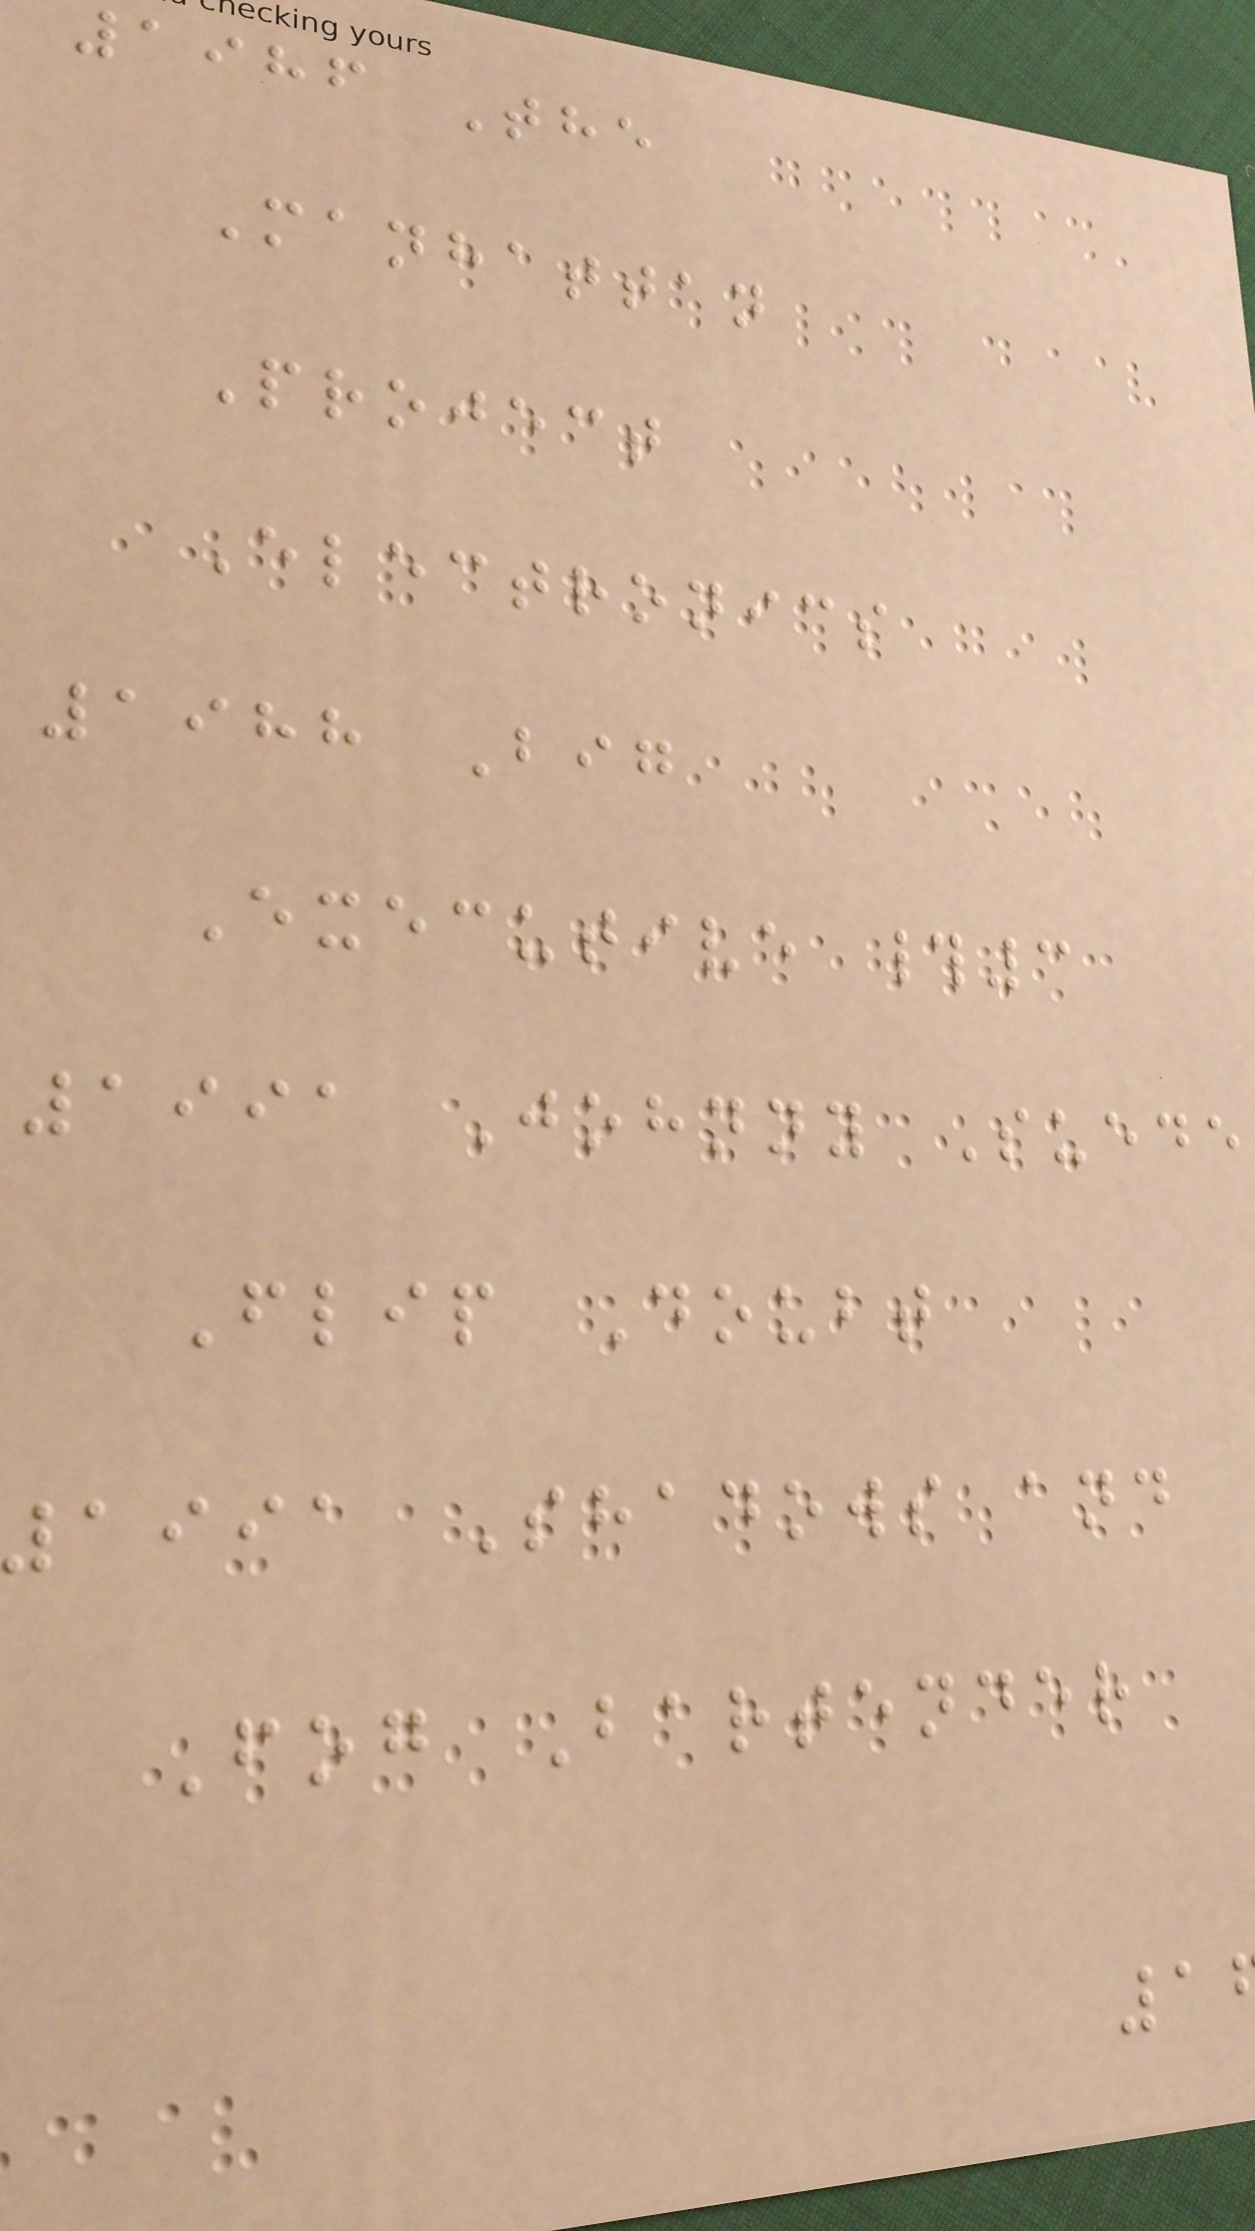1986 The
Manhattan
Project
Electronics
1988 Big
Executive #3
1991 Johnny Suede
Flip Doubt
1991 Shadows and
Fog Bartender
